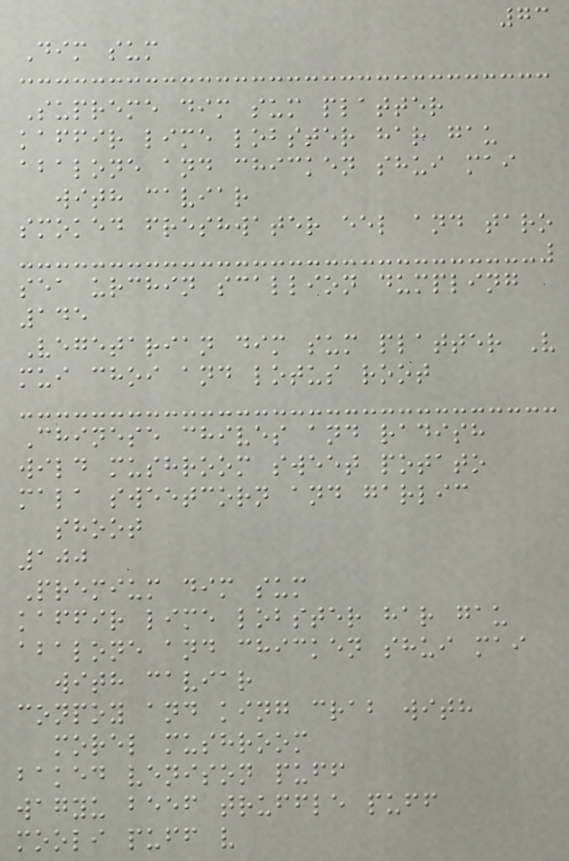73
Dim sum
Supreme dim sum platter
kaffir lime lobster har gau
abalone and chicken shui mai
with caviar
smoked freshwater eel and taro
sea urchin scallion dumpling
145
Vegetarian dim sum platter V
mui choi and lotus root
Chinese chives and radish
wild mushroom sweet potato
mala sweetcorn and garlic
shoot
100
Premium dim sum
kaffir lime lobster har gau
abalone and chicken shui mai
with caviar
conpoy and king crab with
morel mushroom
baked venison puff
wagyu beef truffle puff
mooli puff v
